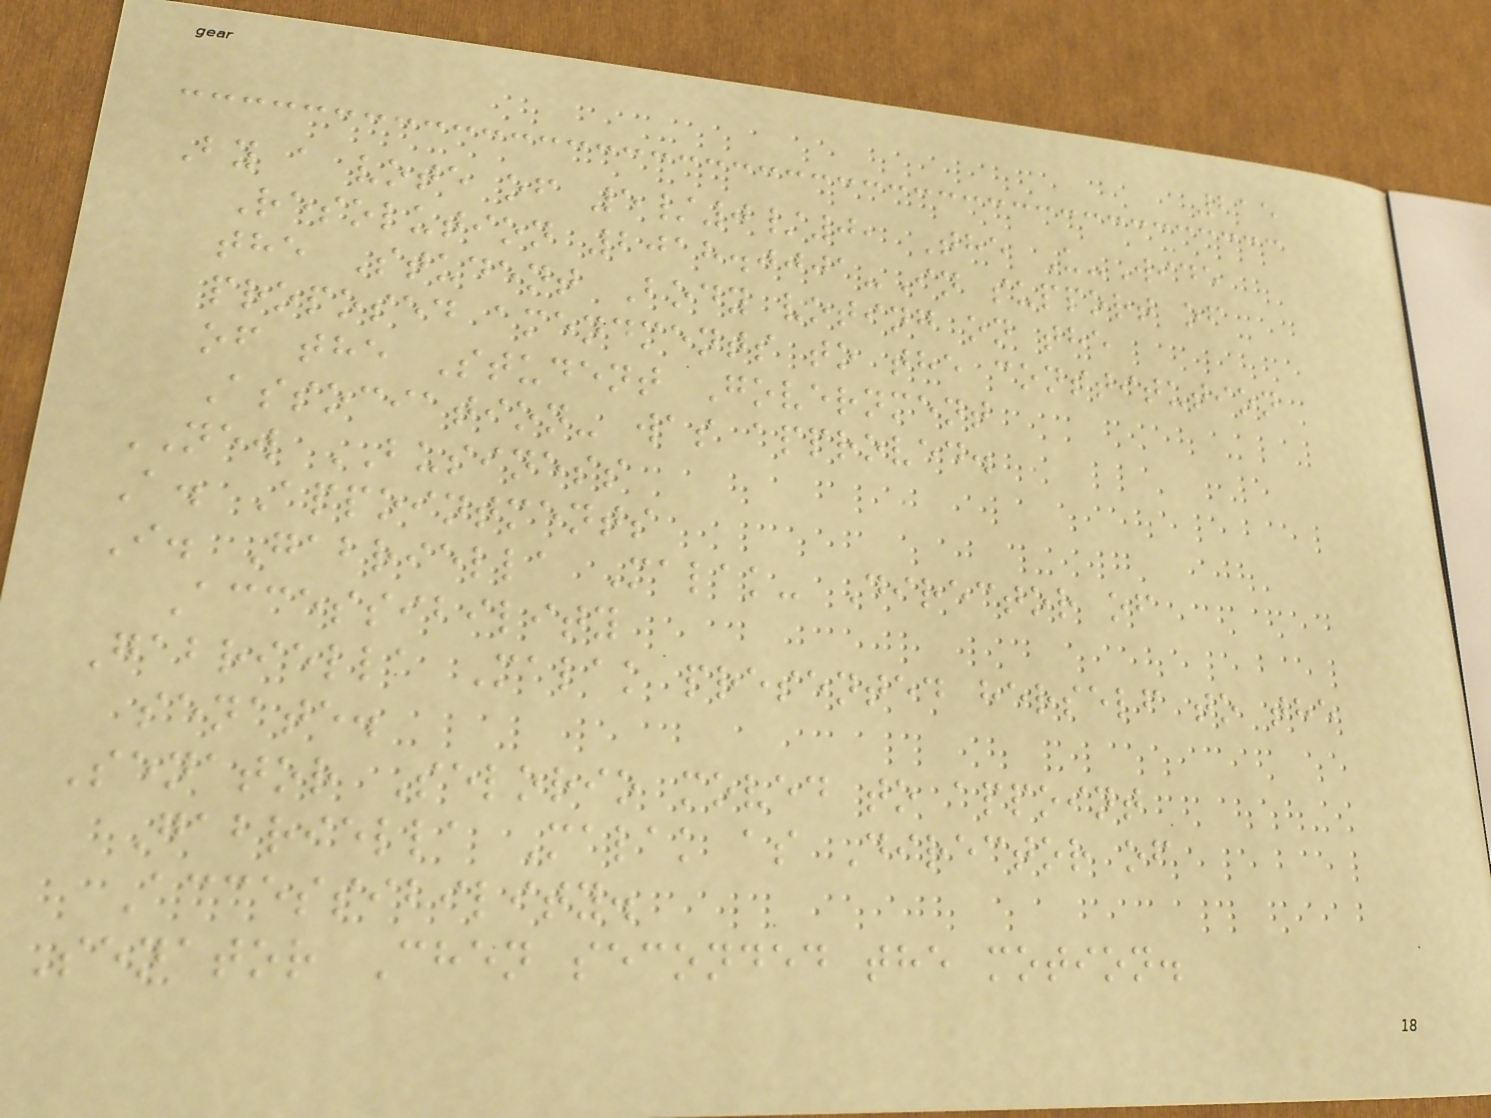215
By a vote of 5/0/0, The U-Wide
Resolution 2018.0001-In support of
the Student Body voting on the
proposed amendments to the constitution
of the Student Government
Association- was approved.
NEW BUSINESS
A. Appointments
I. Gabriella Malak- Director of
Accessibility
Gabriella Malak presented herself to the
senate.
Senator Selorio moved to appoint
Gabriella Malak as Director of
Accessibility.
Senator Chen seconded the motion.
